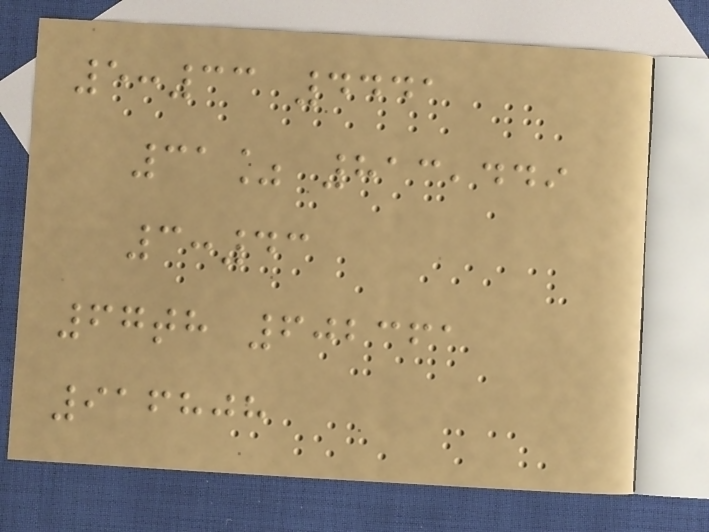5:33 4441
31% 813,449
3:43
67th 602361
916808
